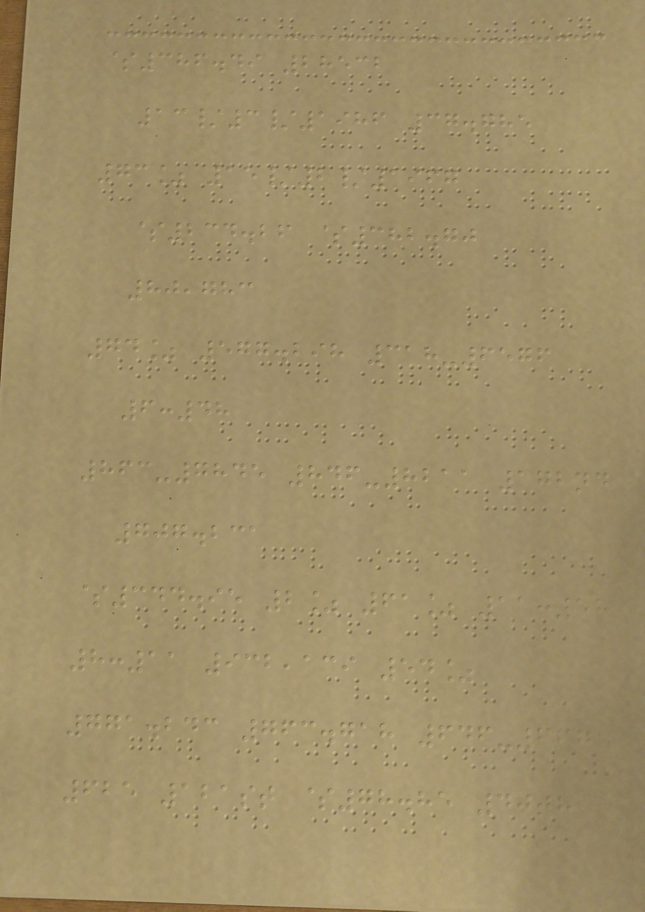$386.49 28532
13/3/1986 37.785
73% 15/2/1967
$234.26 $382.70
80,783
74% 577.298 318-6576
6:48
863-7845 846-8211 172nd
707.231
$344.95 2% 61% 11:58
8:11 932,139 54%
771.243 763.718 646-6675
625 121st $78.85 40th
